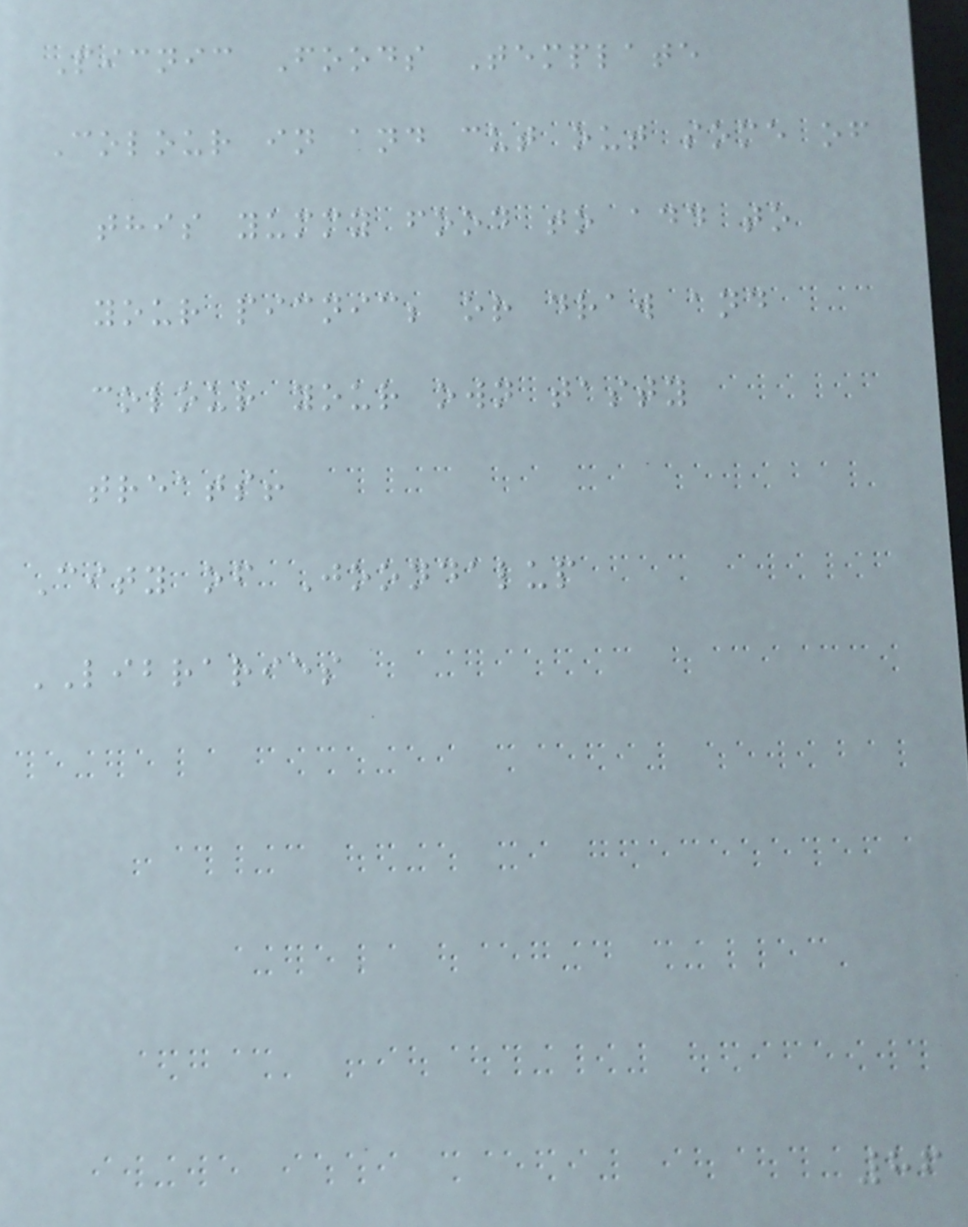Picnic Foods Template
Colour in and cut out some of
this yummy food to add to
your picnic; or draw and
colour your own tasty
treats!
City of Joondalup
LIBRARIES
86
